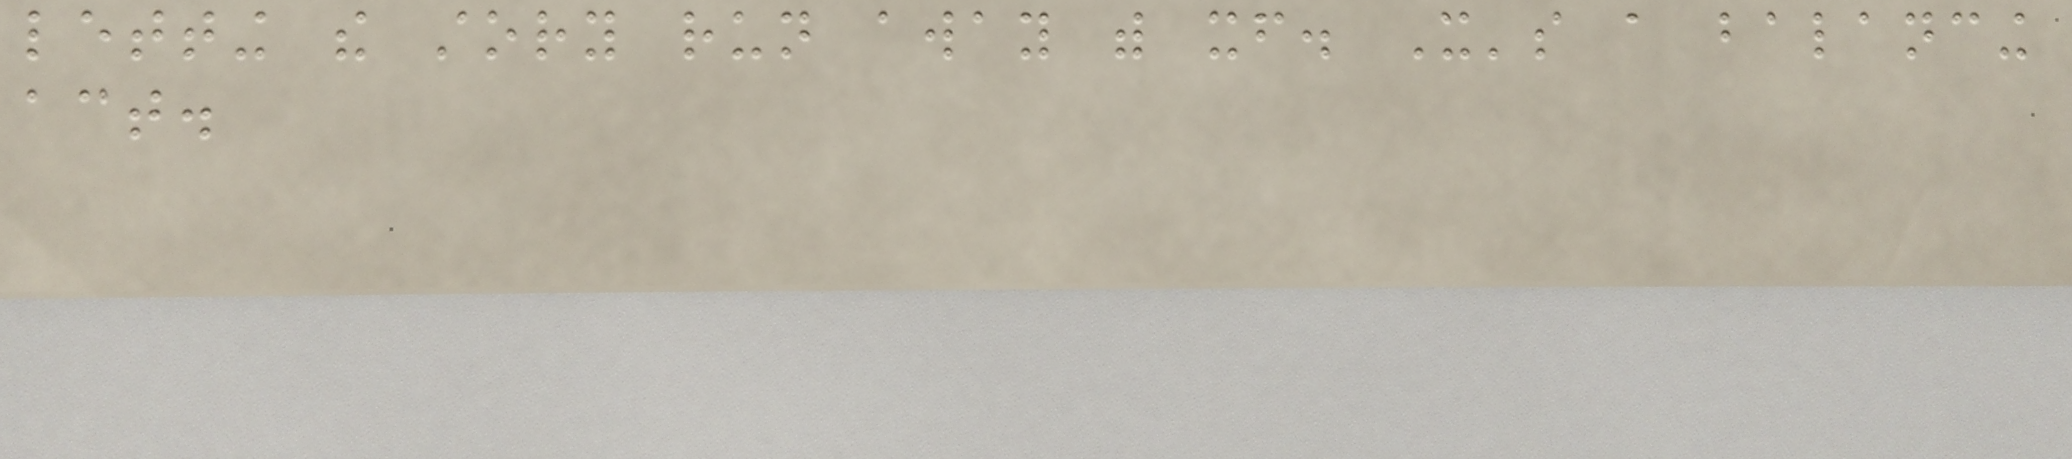letting the story run away with itself. It's a balancing
act.
